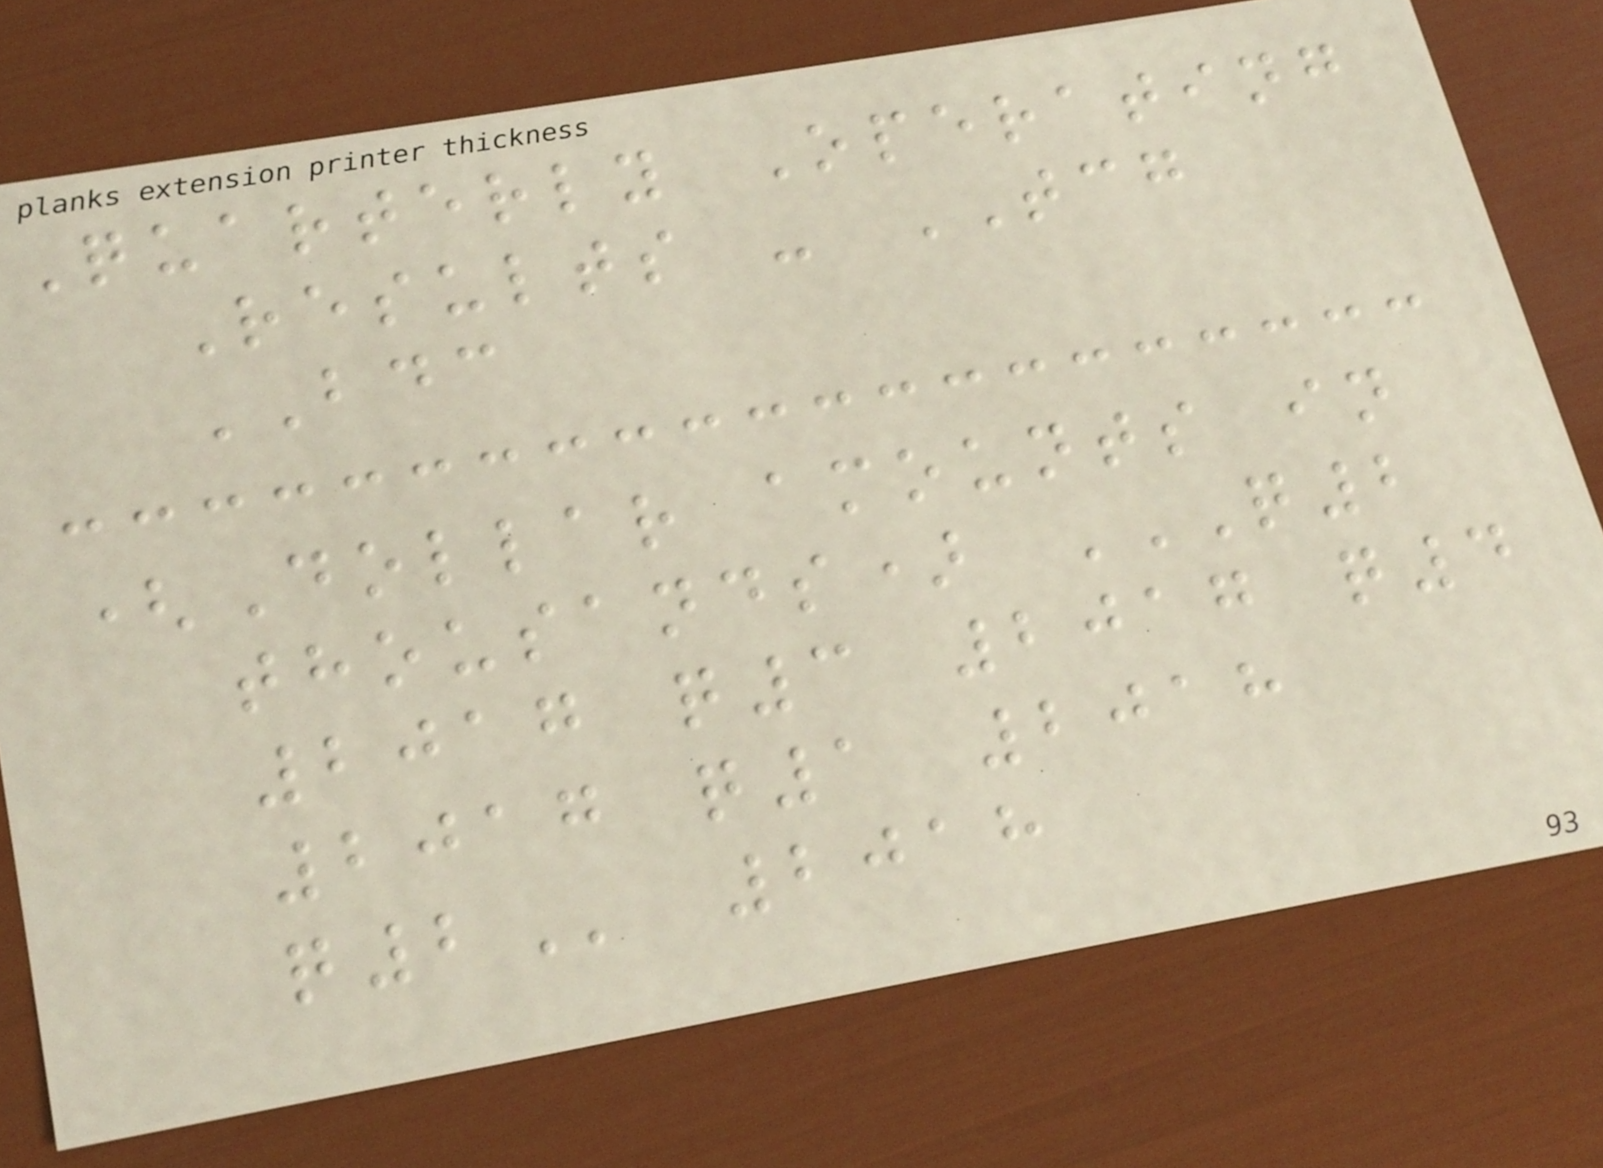Quarterly Operating
Results - TCG
BDC
(Dollar amounts in
thousands) Q2
2017 Q3 2017 Q4
2017 Q1 2018
Q2 2018
